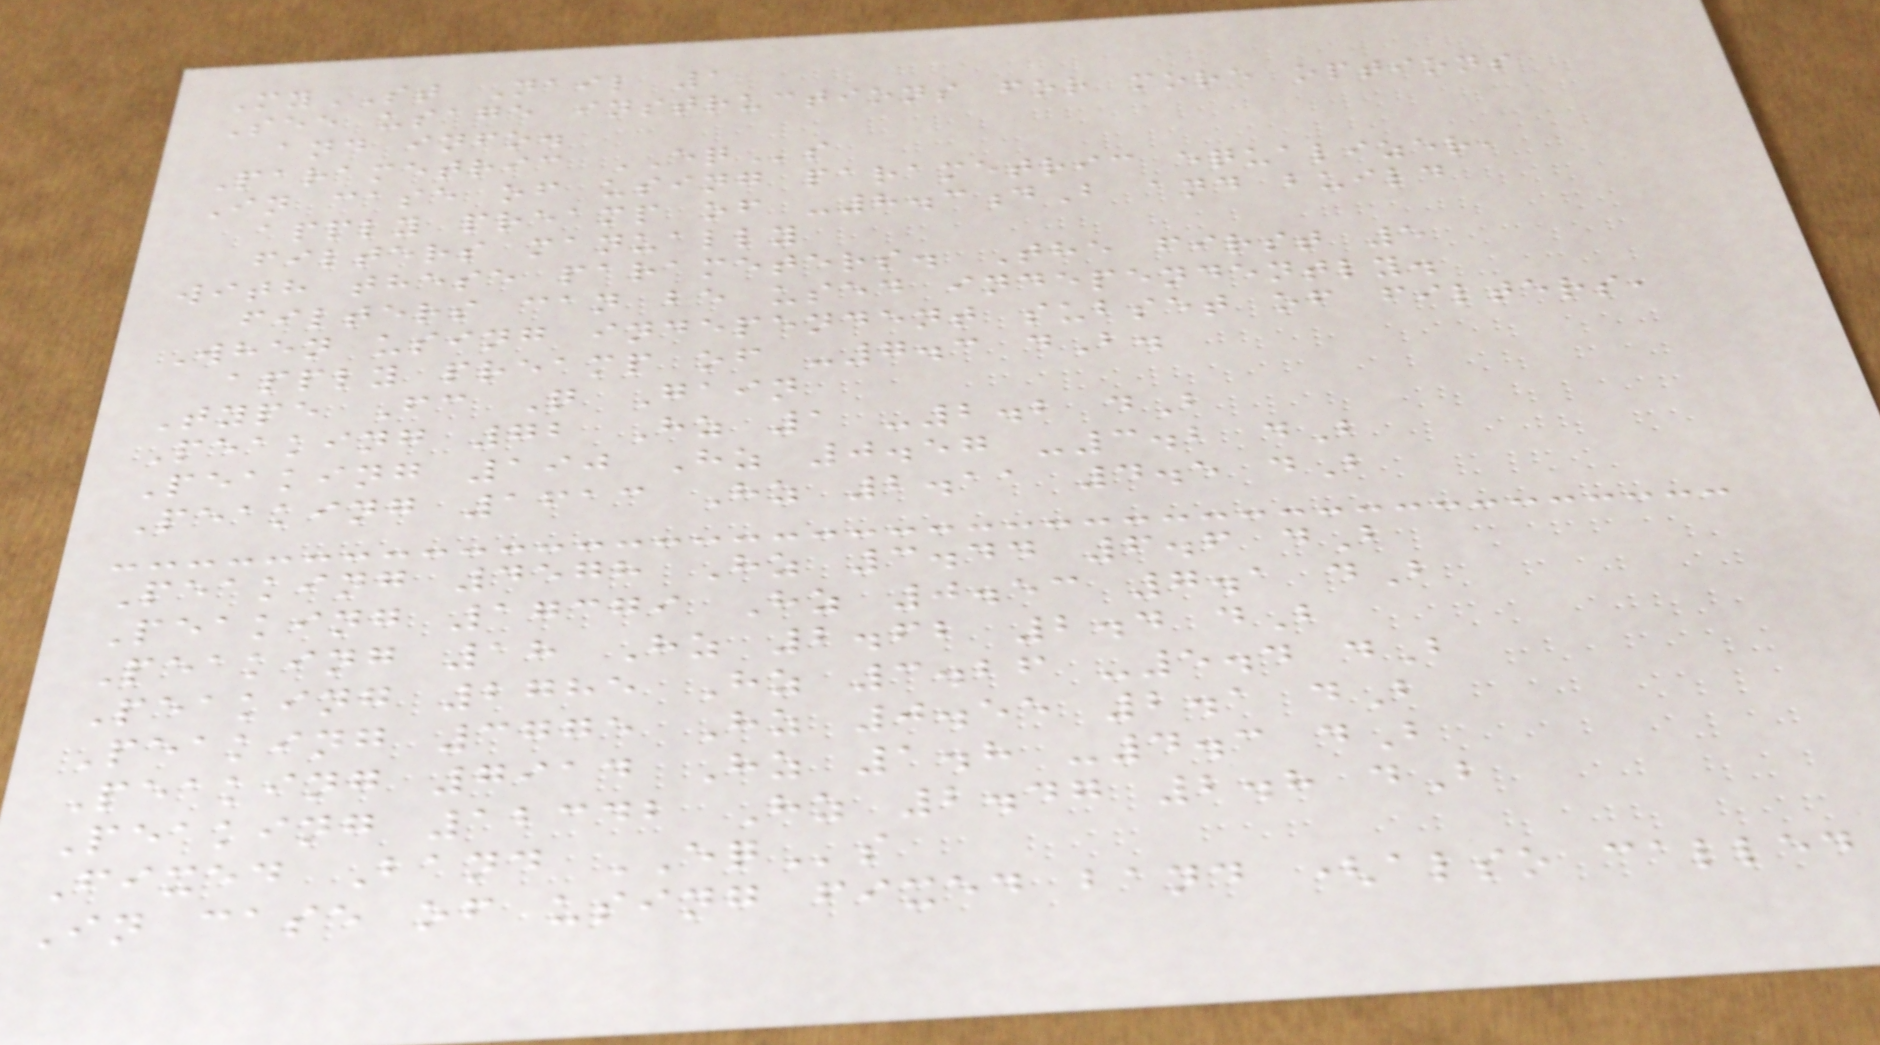MyST Nail 1
See usage instructions for more options
and info.
Parametric EQs
In case of using parametric equalizer,
apply preamp of -8.3dB and build
filters manually
with these parameters. The first 5
filters can be used independently.
When using independent subset of filters,
apply preamp of -7.3 dB.
Type Fc Q Gain
Peaking 72 Hz 1 -2.2 dB
Peaking 190 Hz 0.57 -3.2 dB
Peaking 1613 Hz 2.11 4.5 dB
Peaking 4578 Hz 3.44 6.6 dB
Peaking 17379 Hz 0.53 7.1 dB
Peaking 18 Hz 2.62 2.4 dB
Peaking 2785 Hz 3.26 -5.4 dB
Peaking 3775 Hz 0.55 2.1 dB
Peaking 7914 Hz 1.8 -4.3 dB
Peaking 12342 Hz 2.47 2.8 dB
Fixed Band EQs
In case of using fixed band (also called
